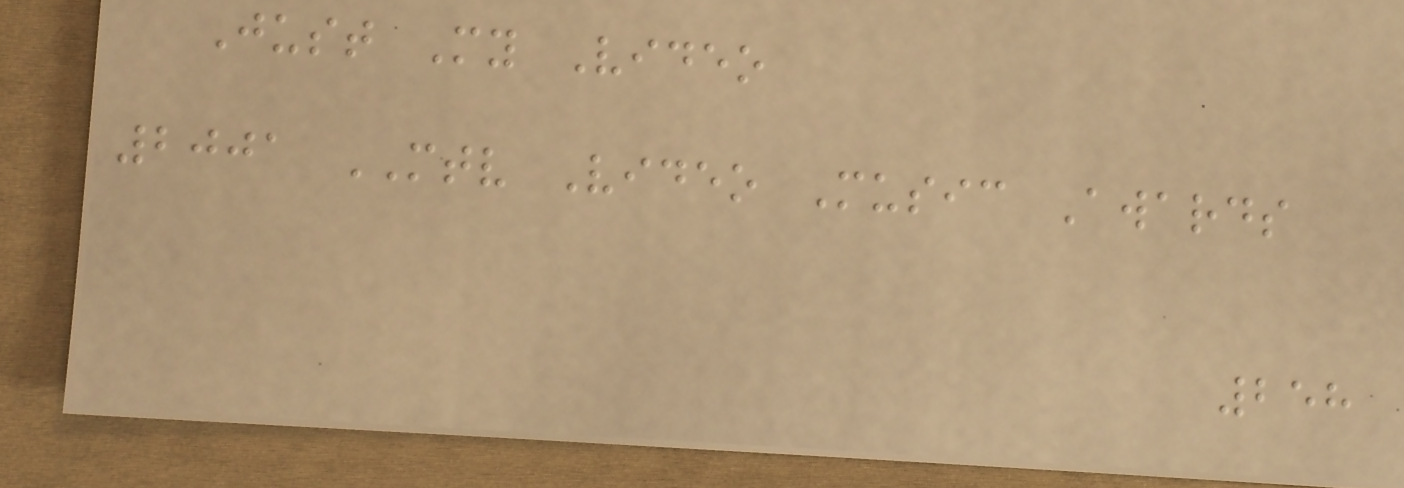Just My Video
2001 MTV Video Music Awards
258
